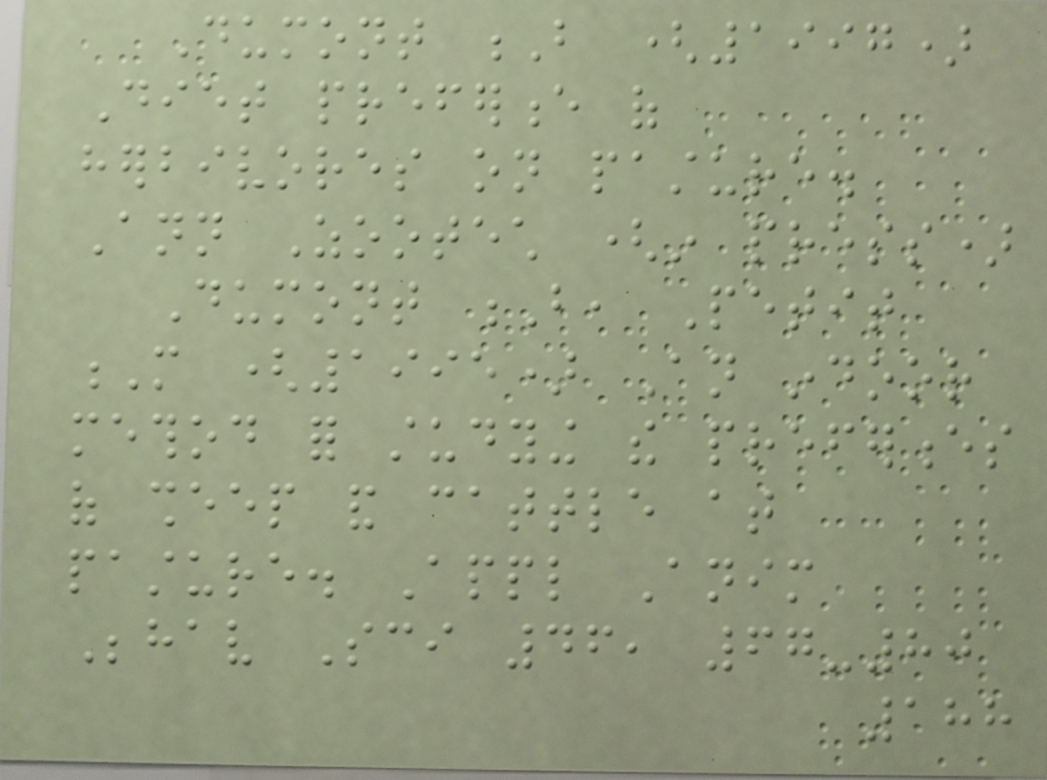Dumont B (1997)
Diet preference of
herbivores on pasture.
Ann Zootech (in press)
Dumont B, Petit
M (1995) An indoor
method for studying the preferences
of sheep and cattle at
pasture. Appl Anim
Behav Sci 46, 67-80
188
